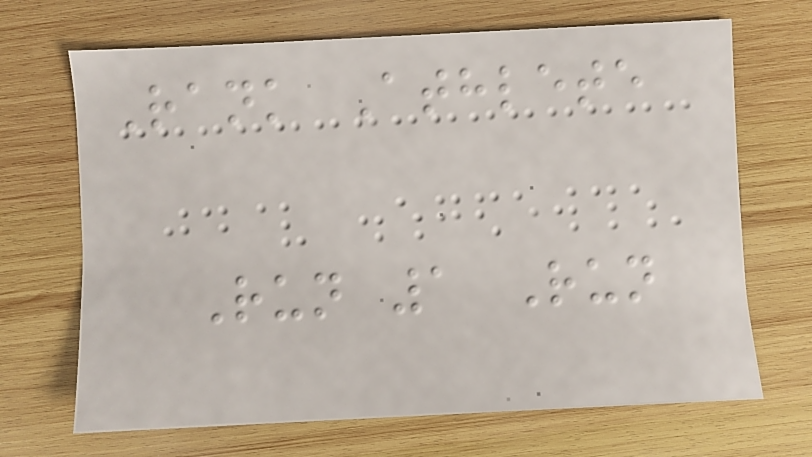Rank Athlete
Run 1 Run
